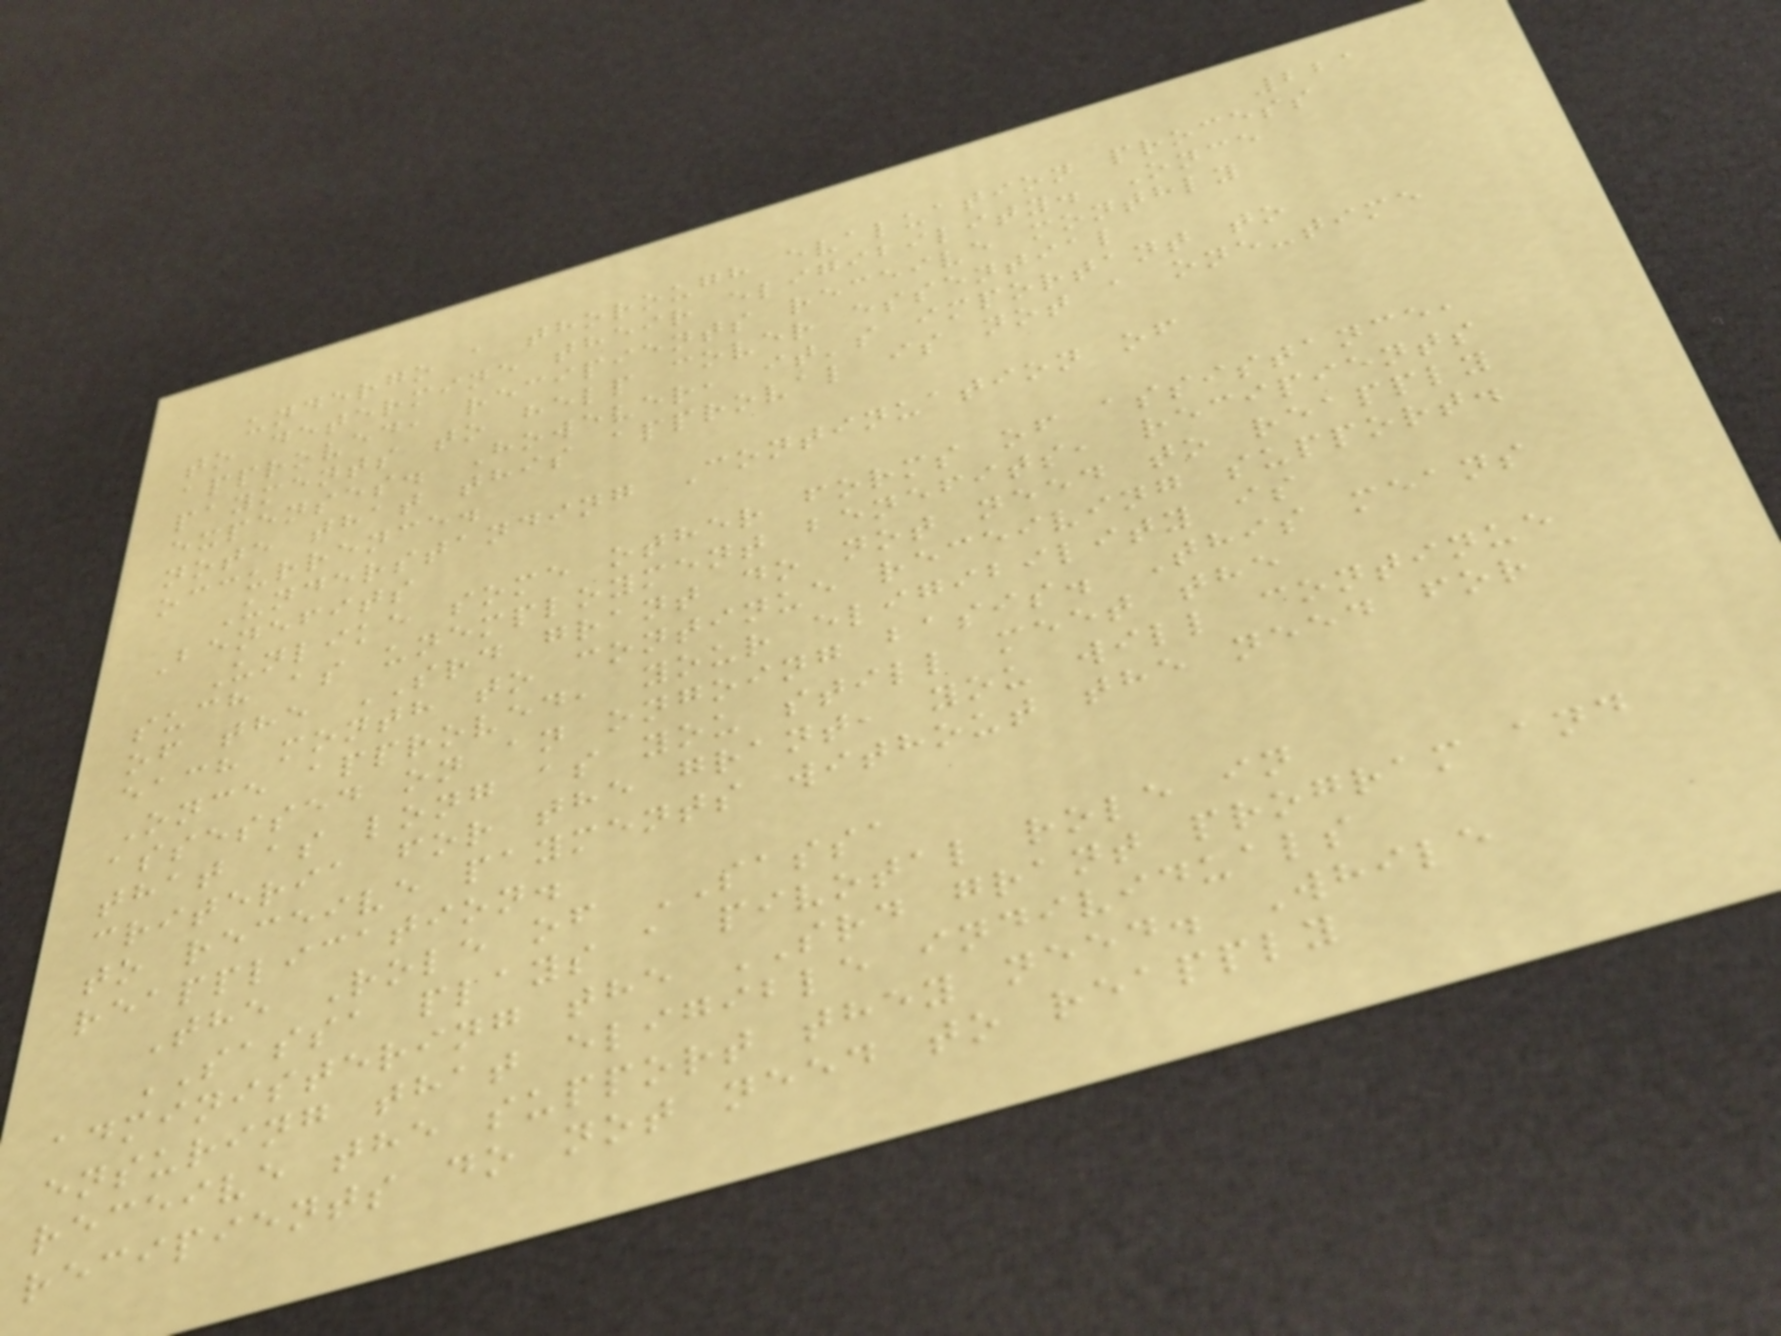221
undergo a thorough evaluation process
to determine their eligibility. Once
approved, recipients receive monthly
payments to help cover essential
expenses. However, it's important to
note that this approval is not a one-time
occurrence.
Understanding Continuation of
Benefits
Unlike some other forms of assistance,
such as unemployment benefits, recipients
of the SRD grant do not need to reapply
each month to continue receiving support.
Once approved, your eligibility is
assessed on an ongoing basis. This means
that as long as you still meet the
criteria for the grant, you will continue
to receive payments without the need for
reapplication.
The Role of SASSA
SASSA plays a pivotal role in
administering the SRD grant program and
ensuring that eligible individuals
receive the support they need. While
recipients do not need to reapply
